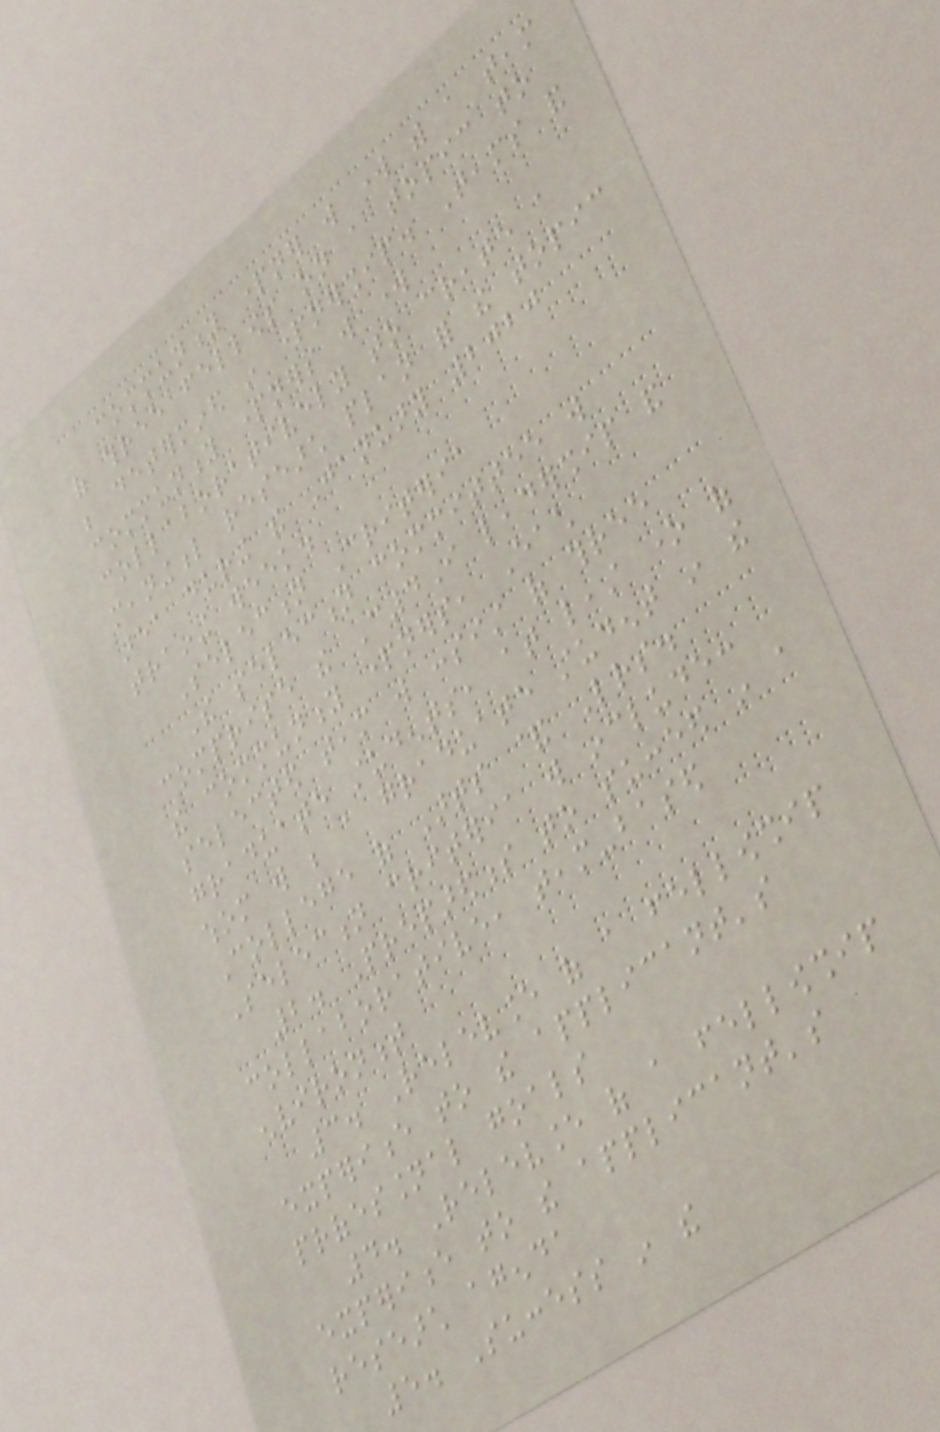community partner will work with a team
of three fellows on a topic to
be determined in partnership. Teams and
community partners will work
collaboratively to create a
meaningful research plan for the topic
area during the January 2020
training week.
Selection Criteria
The selection committee will
comprise the C4I leadership and
the community partners, Each
selected team will consist of three
graduate students, at least one of
whom will be a graduate student in the
College of Arts & Letters.
Selection criteria will include:
2. Preparedness to succeed in a
collaborative, team-based
environment
3. Relevance of a fellowship
experience to the applicant's
professional goals
4. Relevance of a fellowship
experience to the applicant's
research agenda
5. Success in the
